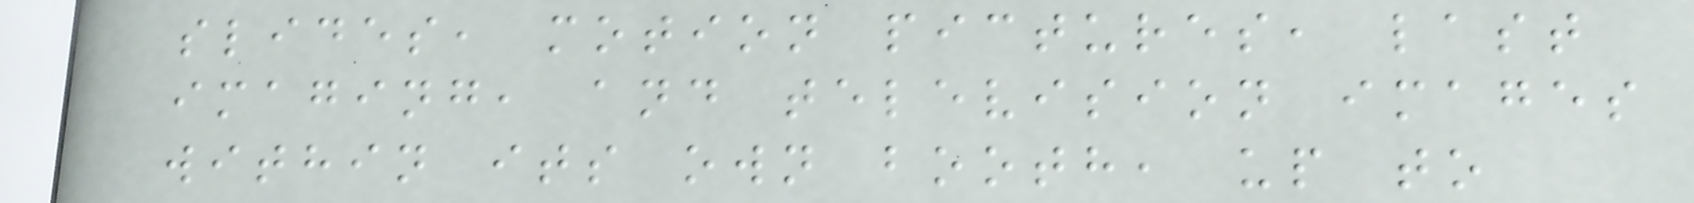slides, motion pictures, last
imaging, and television images
within its own booth, up to
